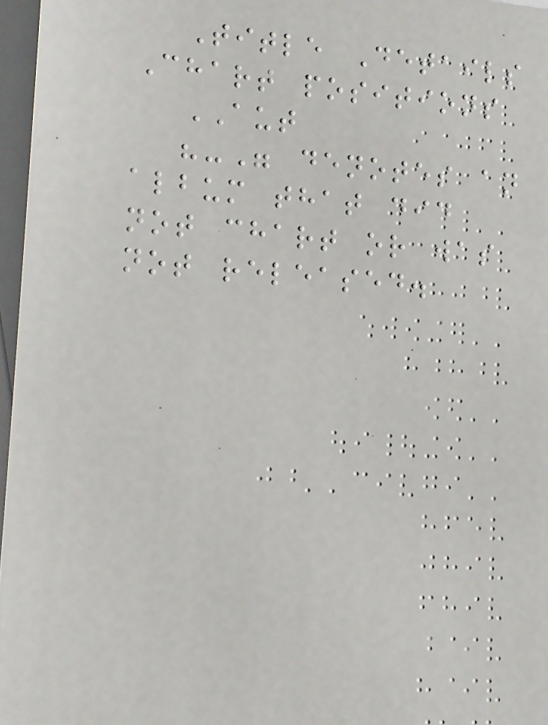Title Details
Chart positions
AUT
"-" denotes an
album that did
not chart or was
not released.
